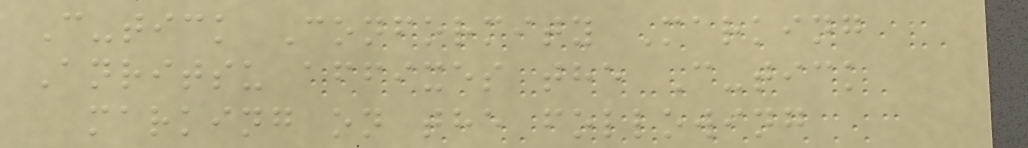C-tick Conformity Marking
Anritsu affixes the C-tick
marking on the following
